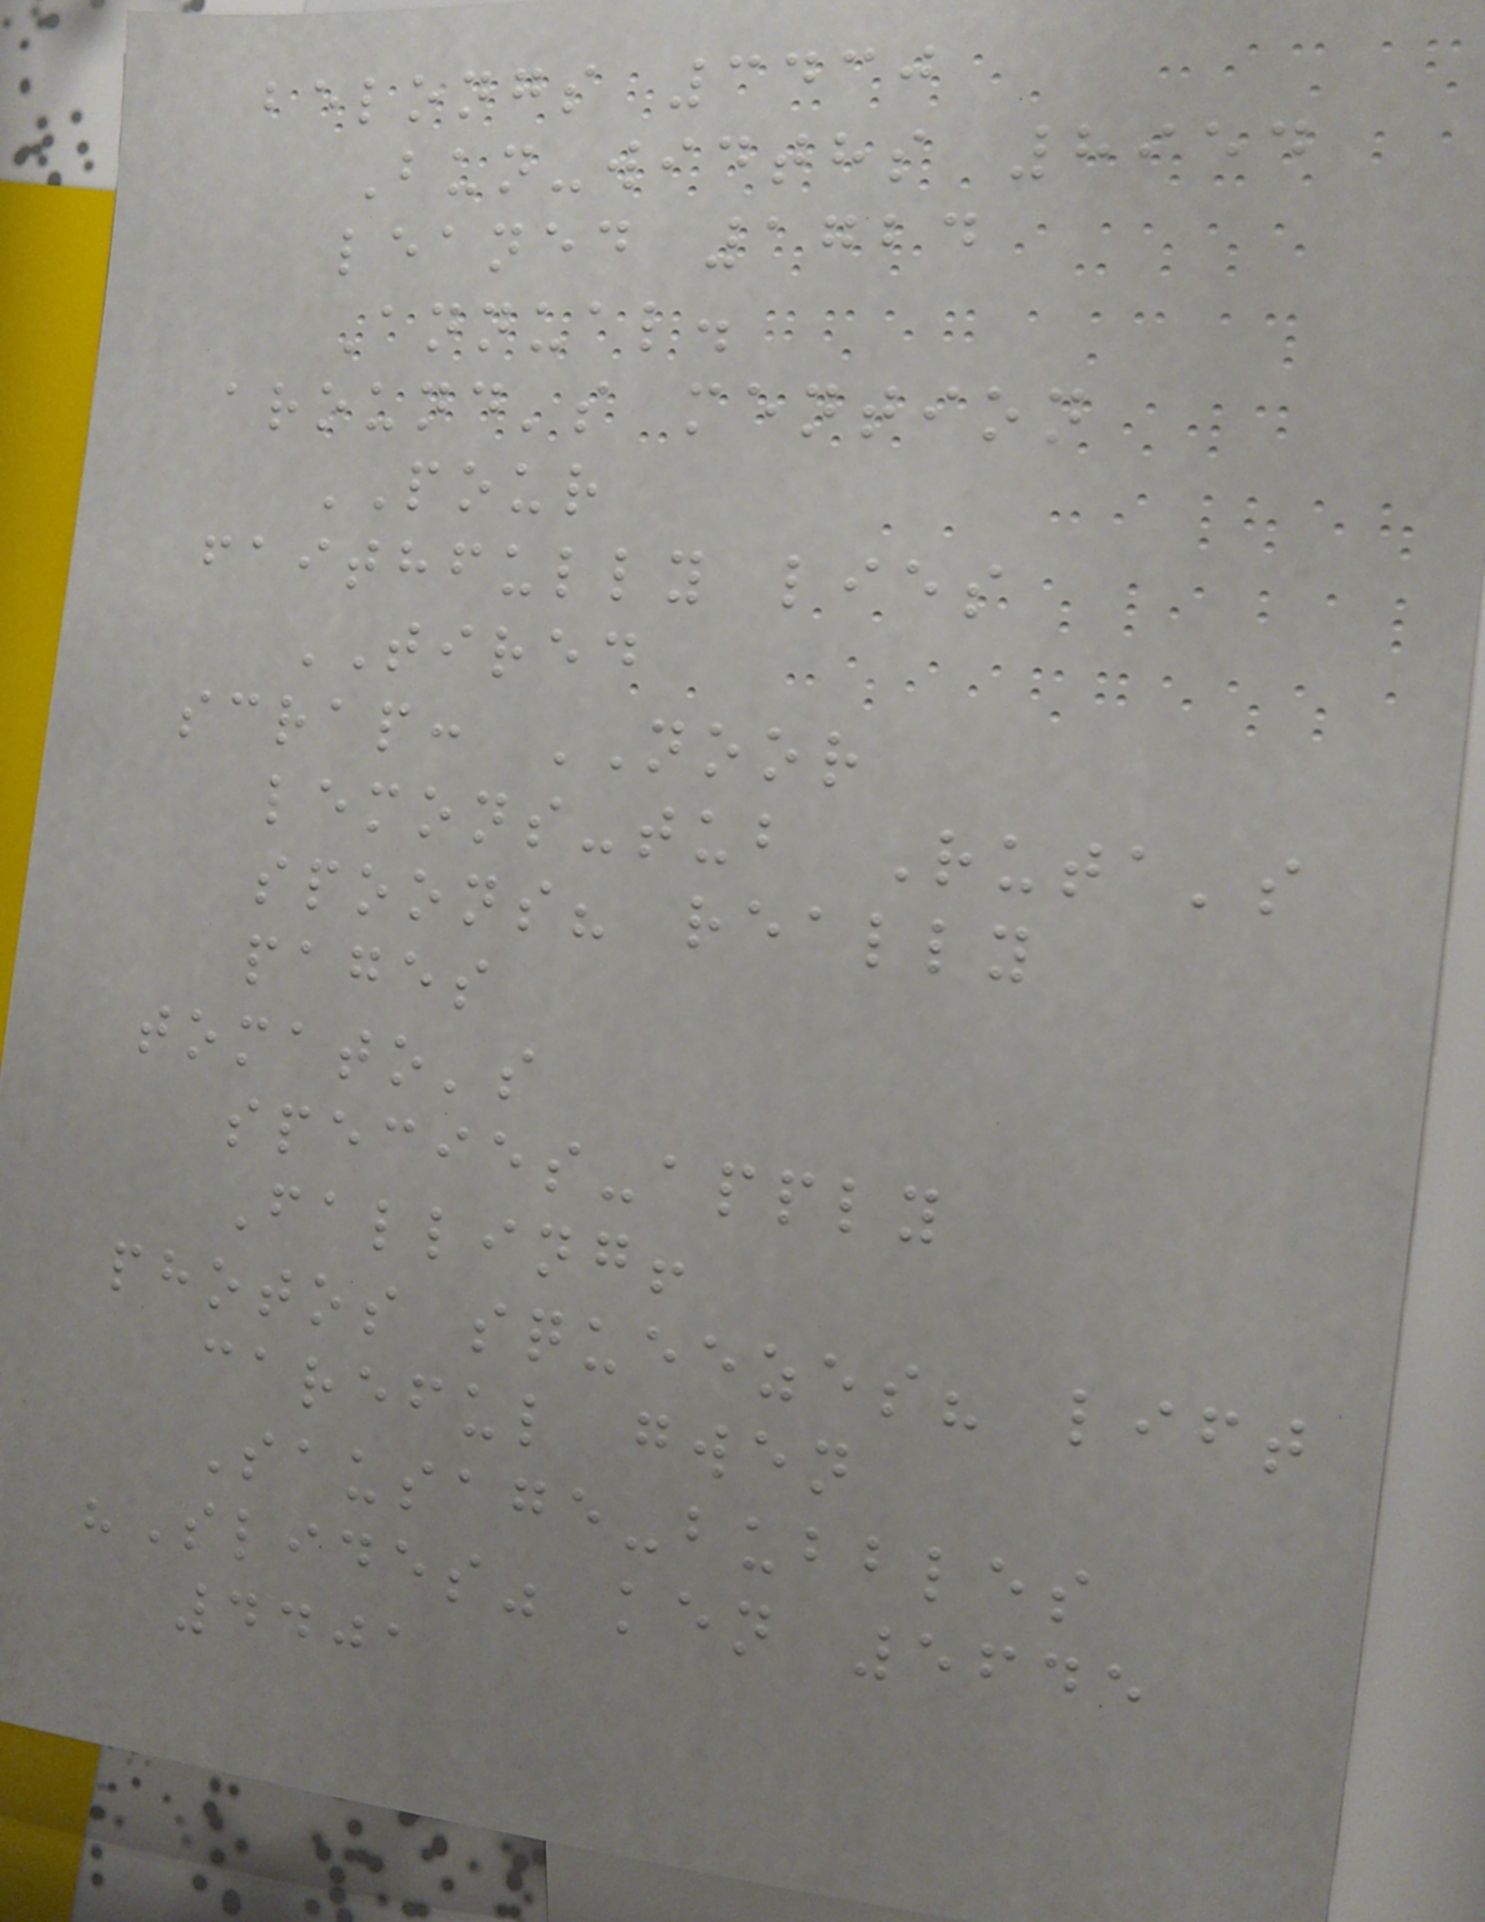belongs 3430
Bun-widths 8954
leaned 1724
Annual.
around's mention
POUR
faithfully lies
TIRED
scrap: NOOR
lemons-tub Ruta's
spoons? really
pages
tomato's
species-apply
Falling!
photos squeezes? lift
careful gwen
Sausage-bubbles
"Slides" ken 5645
4401
